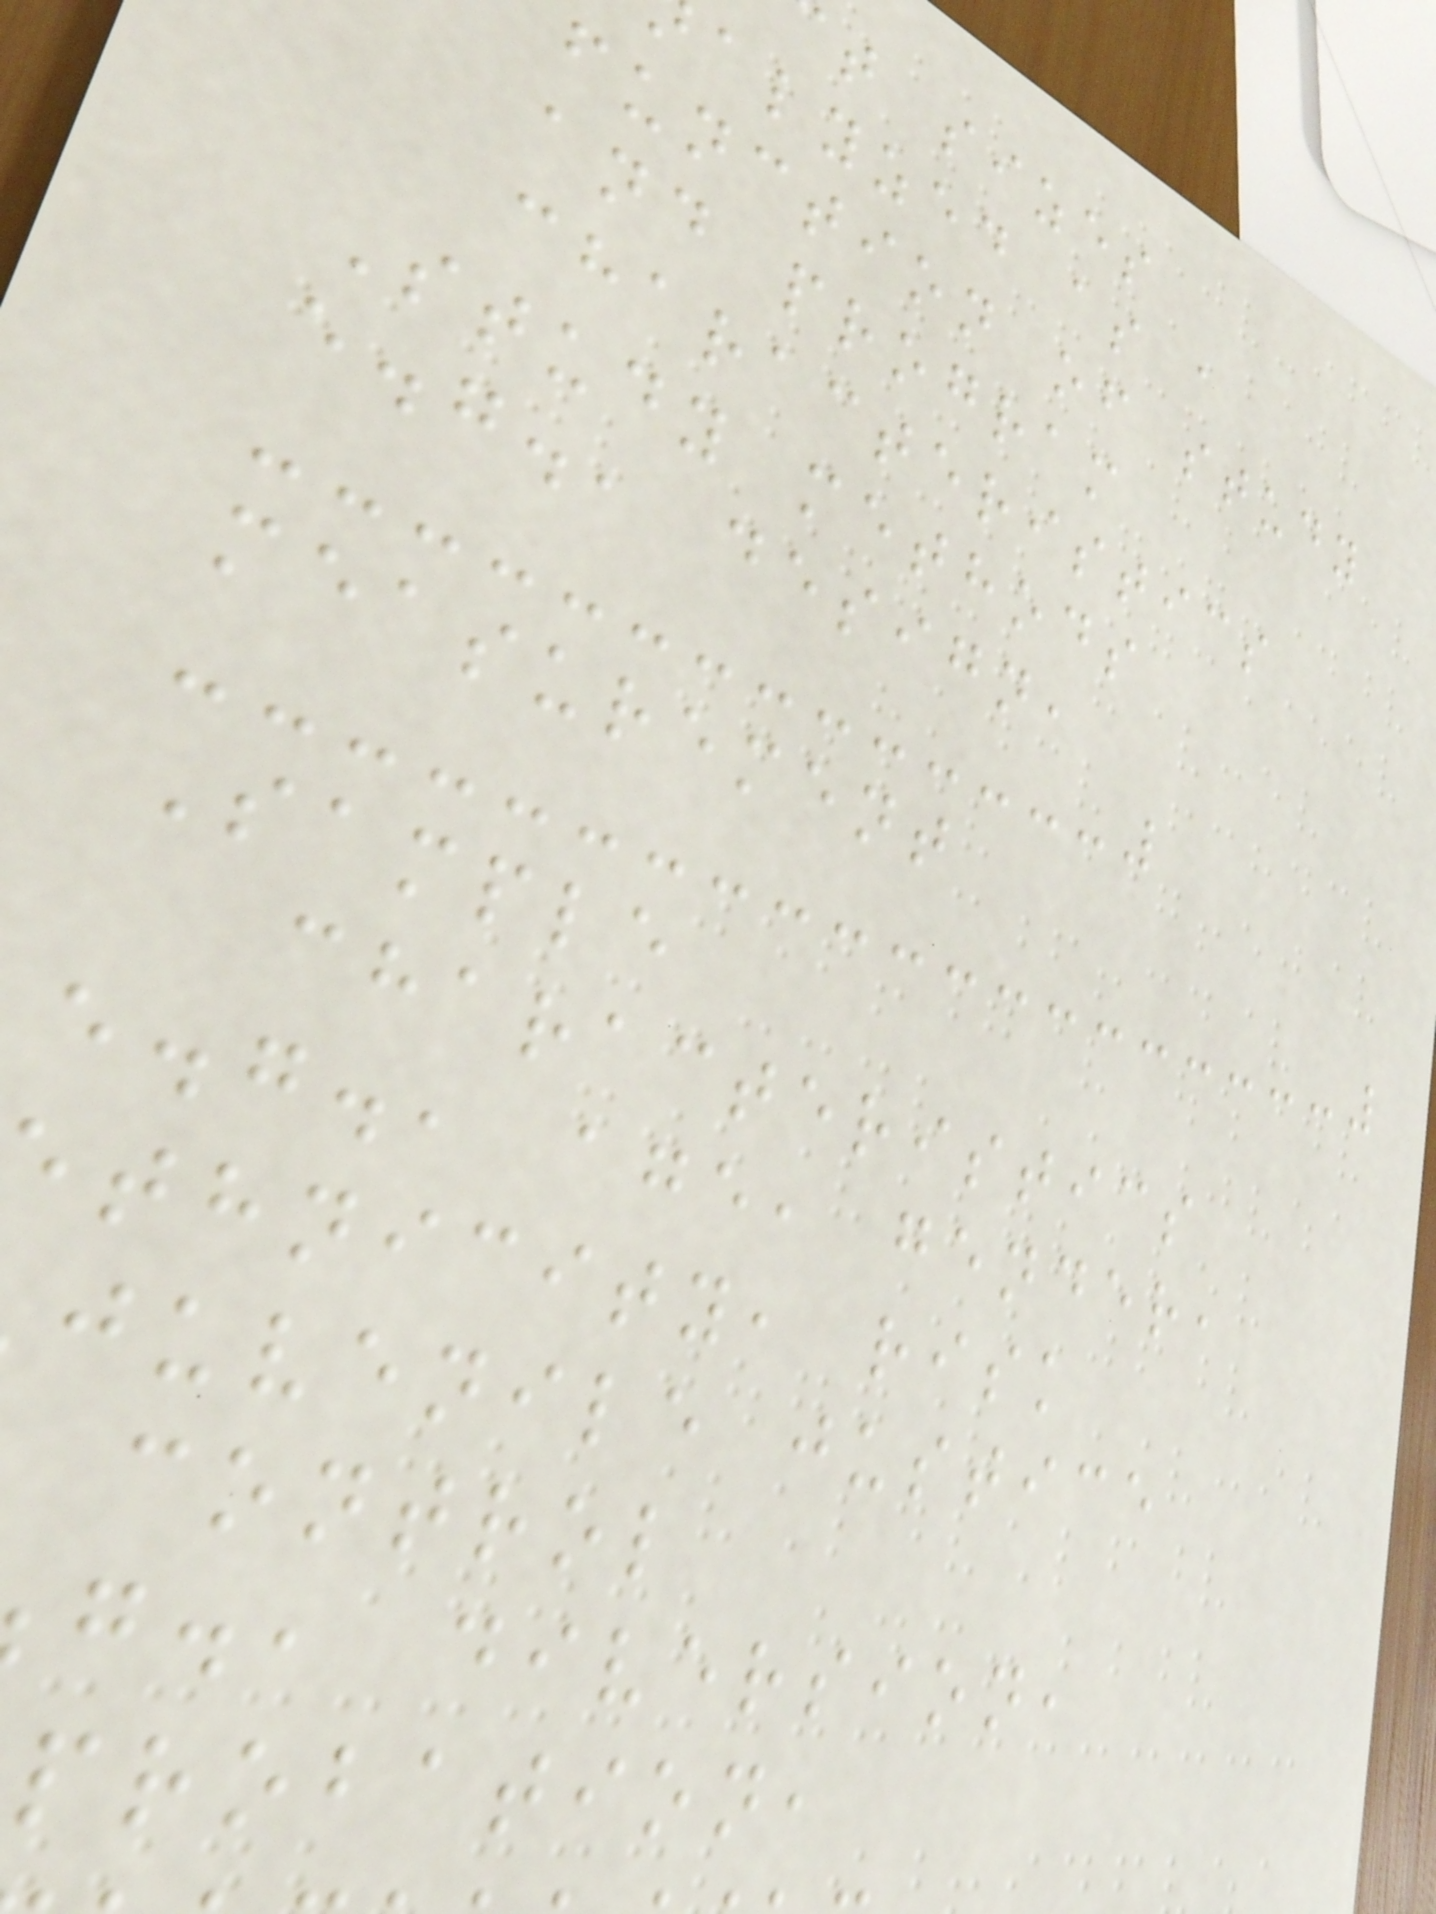t sizes
alyzed as a
function of study
and program
characteristics
Study methods
e.g., design,
measurement
Sample
characteristics
e.g., age, gender,
thnicity, risk
juvenile justice
control
g., diversion,
probation,
